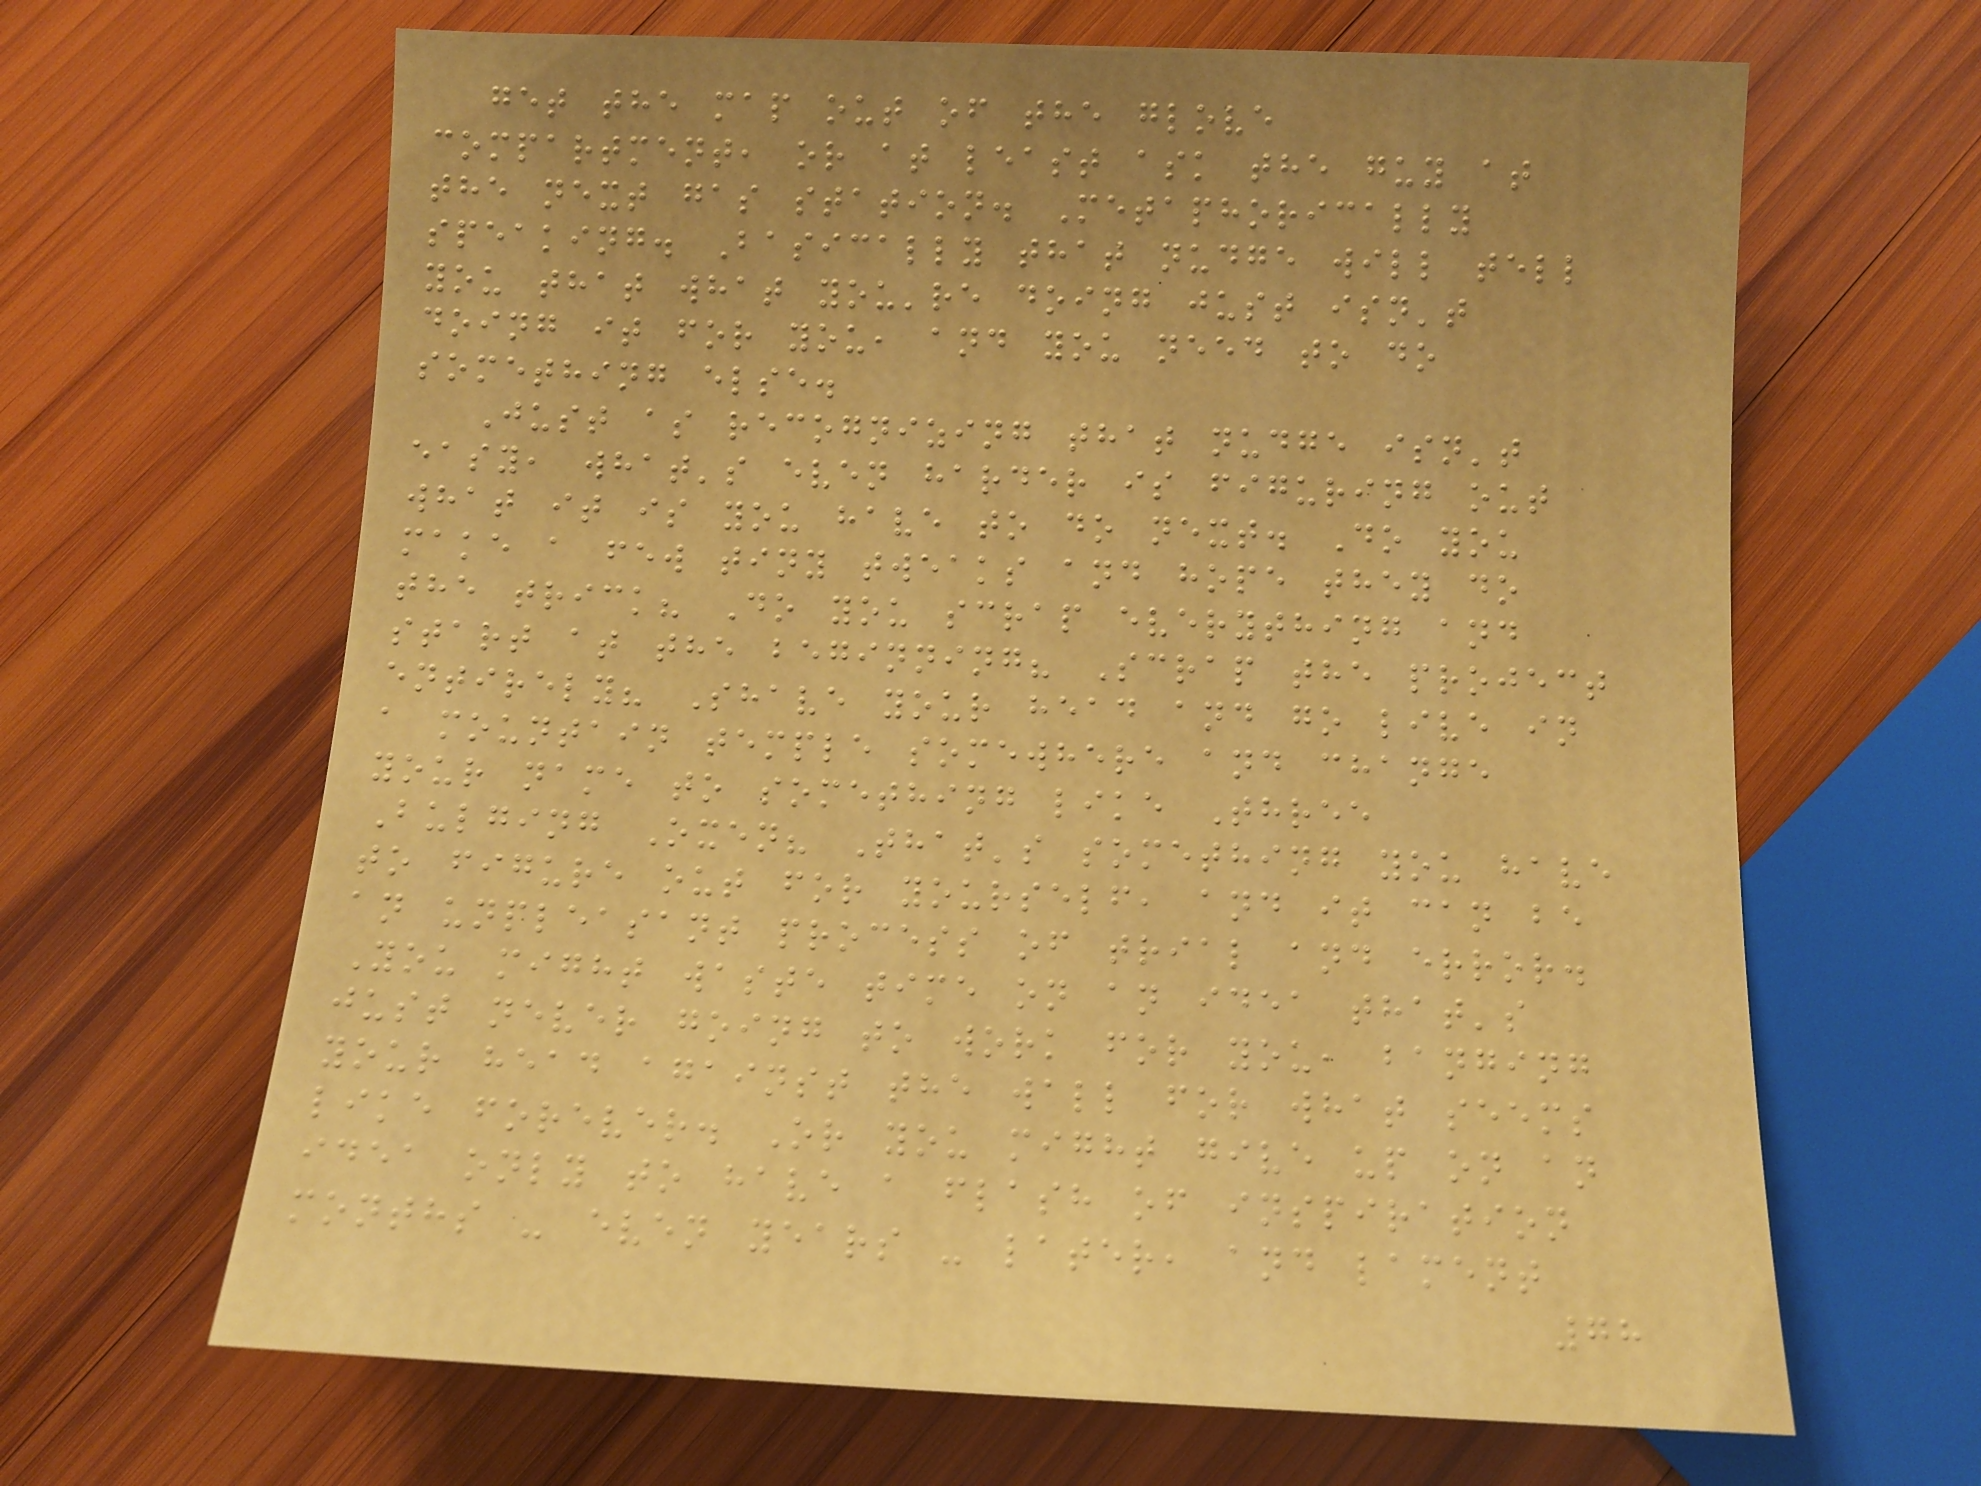get the map out of the glove
compartment, or at least ask the guy at
the next gas station. Metaphorically
speaking. Basically that nudge will tell
you that what you're doing just isn't
doing it for you, and you need to do
something else.
Just as recognizing that nudge isn't
easy, what's even harder is figuring out
what it is you have to do next. Do you
make a few tiny tweaks and hope they do
the trick? Do you scrap everything and
start at the beginning? Scrap the project
entirely? Shave your head and go live in
a mountain temple somewhere and change
your name to something like Three
Bulging Oxen? That's something you have
to figure out for yourself, and it can be
an unpleasant process of trial and error.
You might waste time on an idea that's
just never going to work for you, banging
your head against the wall for what seems
like forever. Or you might give up on an
idea only to have a flash of inspiration
months - even years - later, and lament
78
